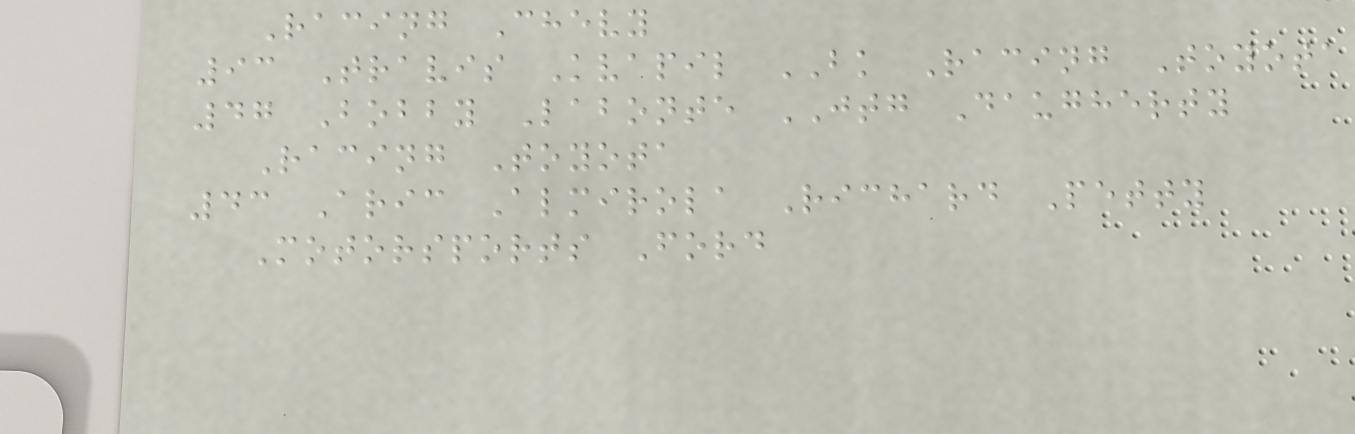Racing Chevy
93 Travis Kvapil BK Racing Toyota
47 Bobby Labonte JTG Daugherty
Racing Toyota
43 Aric Almirola Richard Petty
Motorsports Ford
